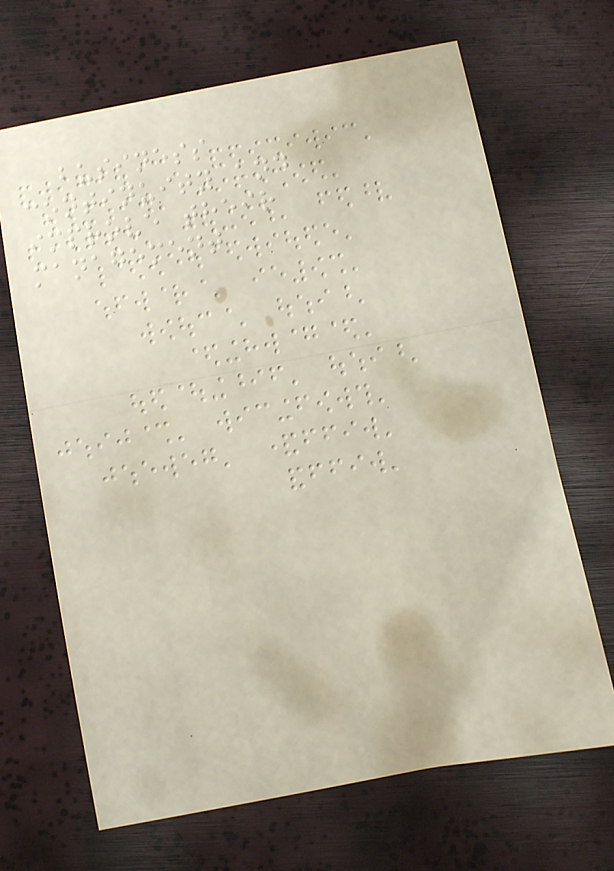business
continuity and
improve their
management
